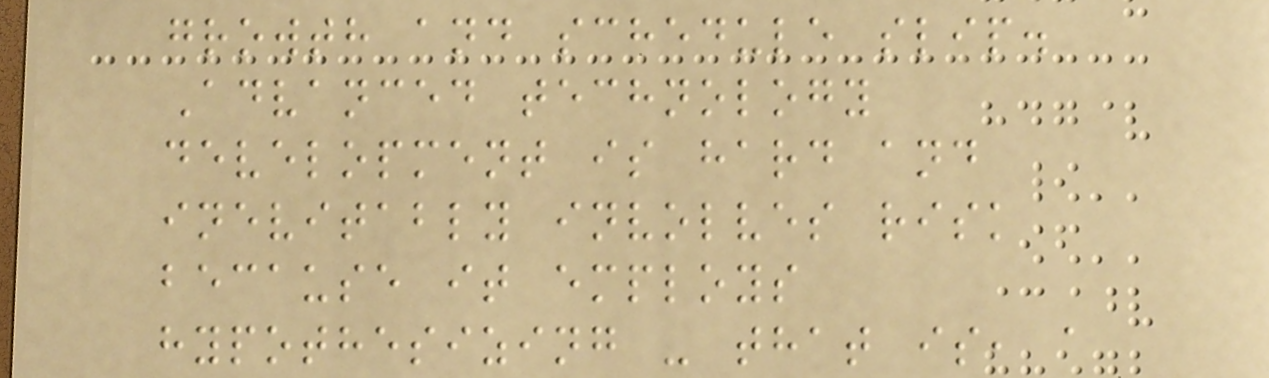growth and schedule slip.
Advanced technology
development is hard and
inevitably involves risk
because it employs
hypothesizing - that is, a
